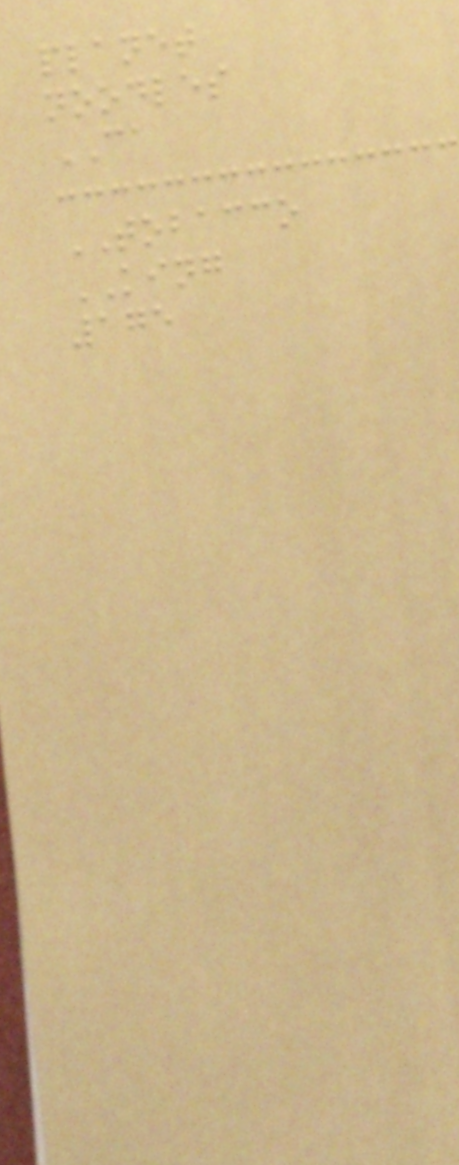planet
noodles
CA
TOBACCO
KING
175
